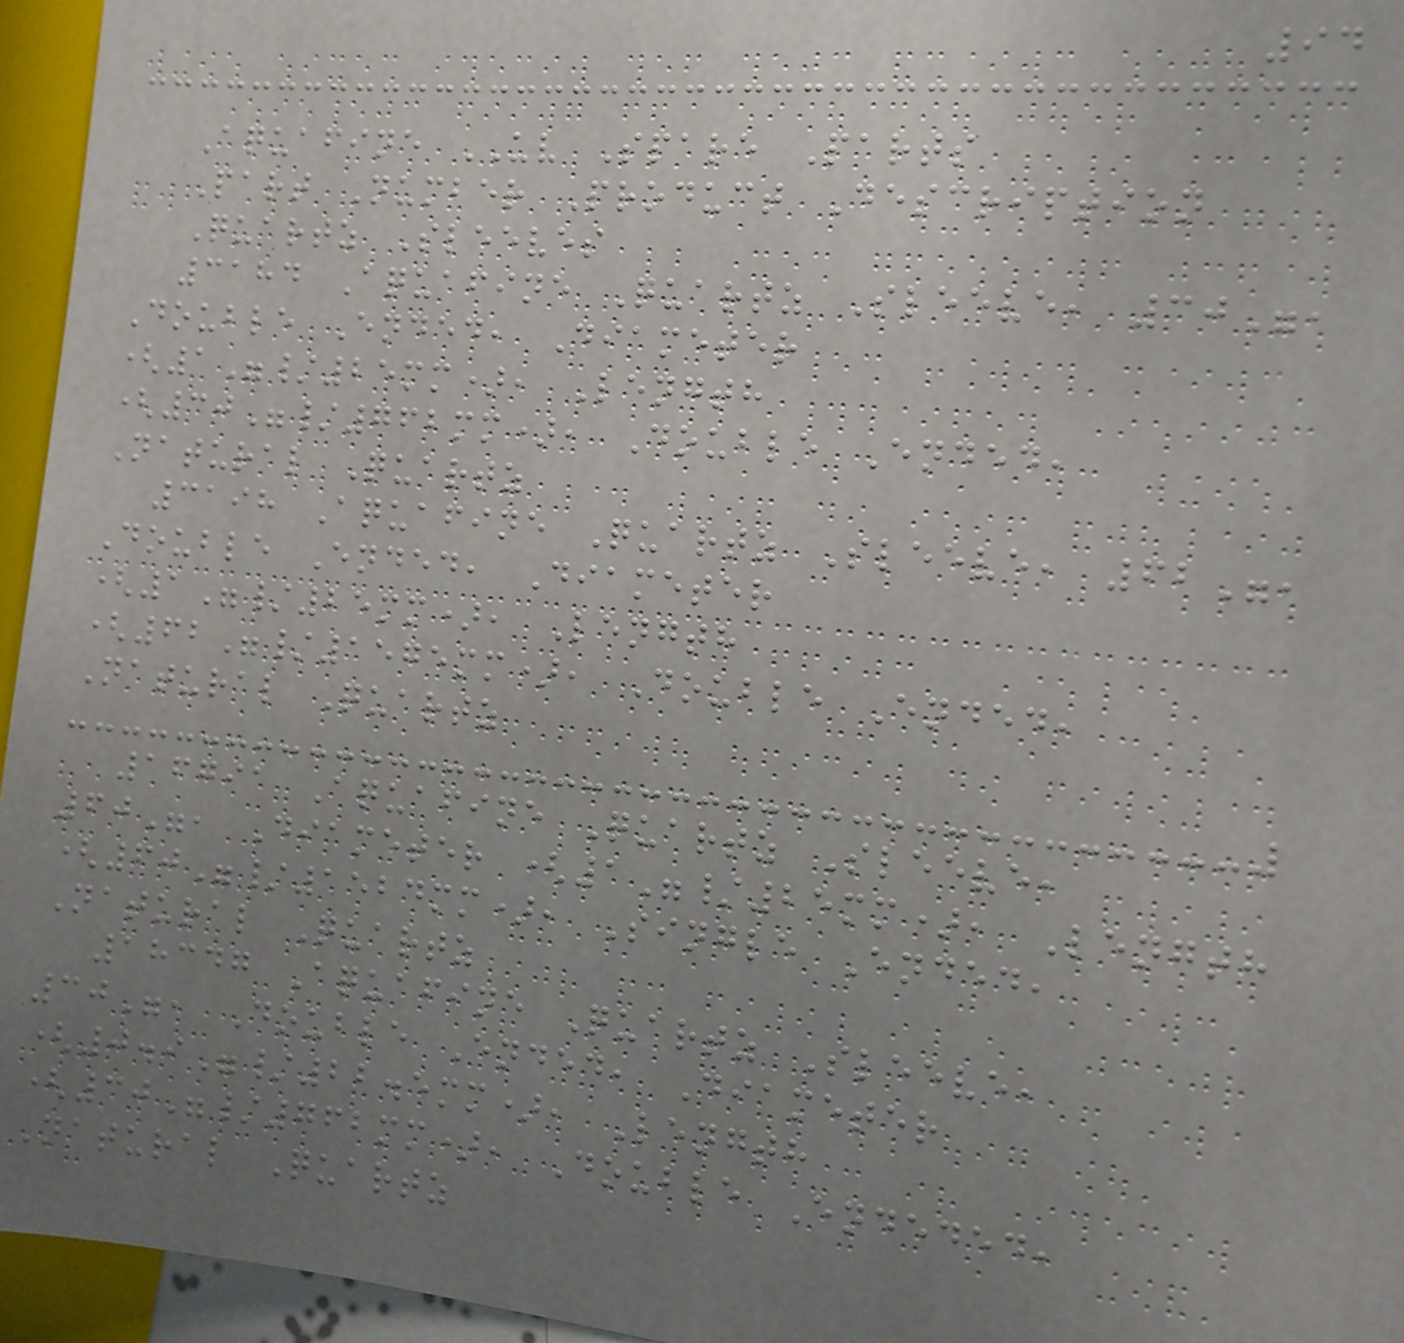94
Aquafine UV Spare Parts
Part Number Product Description
Quartz Sleeves
3184 Aquafine Quartz Sleeve, 30",
Double Ended, Diameter
(1"/25mm), Length
(30"/762mm), Double Ended,
Natural Quartz
3198 Aquafine Quartz Sleeve, 62",
Double Ended, Diameter
(1"/25mm), Length
(62"/1575mm), Double Ended,
Natural Quartz
16791 Aquafine Quartz Sleeve,
60", Diameter (1"/25mm), Length
(60"/1524mm), Single Ended,
Natural Quartz
18347 Aquafine Quartz Sleeve,
30", Double Ended, Diameter
(0.9"/22.5mm), Length
(30"/762mm), Double Endeded,
Natural Quartz
